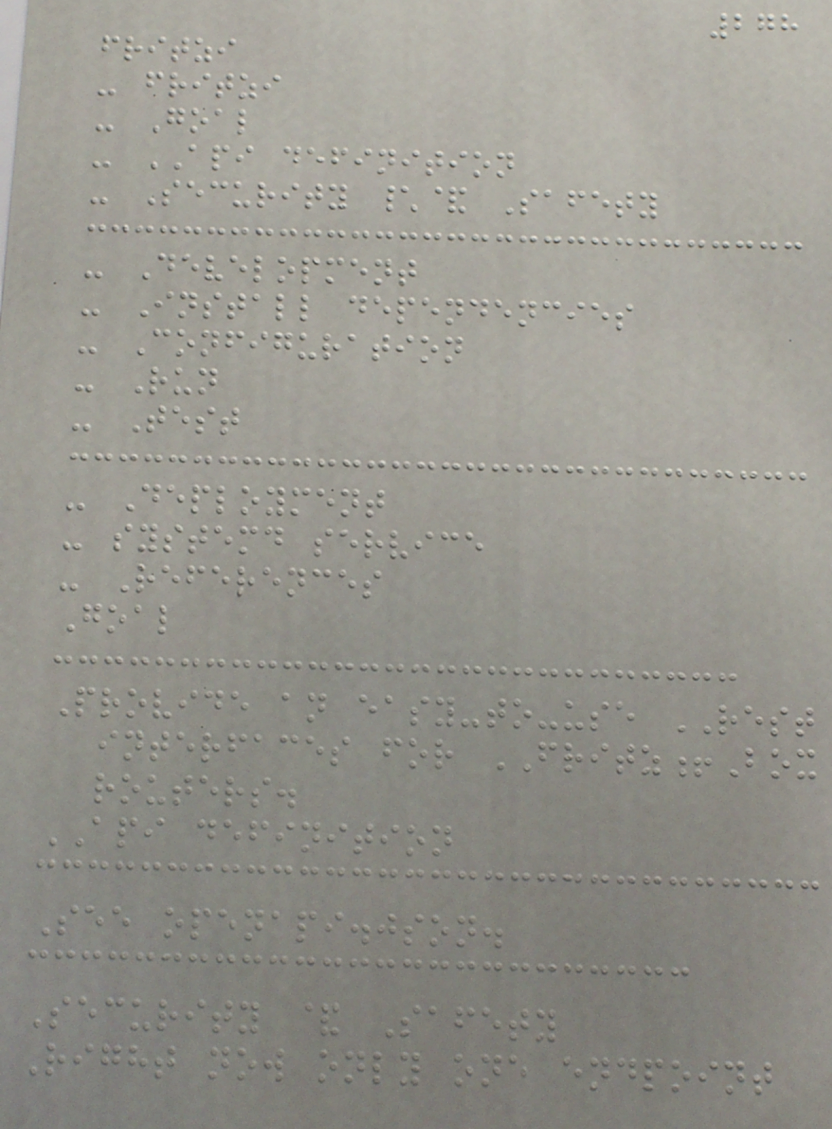278
fritzi
- fritzi
- Goal
- API definition
- Security \& Safety
- Development
- Install dependencies
- Configuration
- Run
- Test
- Deployment
- systemd service
- References
Goal
Provide an easy-to-use REST
interfaces for FRITZ!Box
routers.
API definition
See openapi.json.
Security & Safety
Right now only one endpoint
